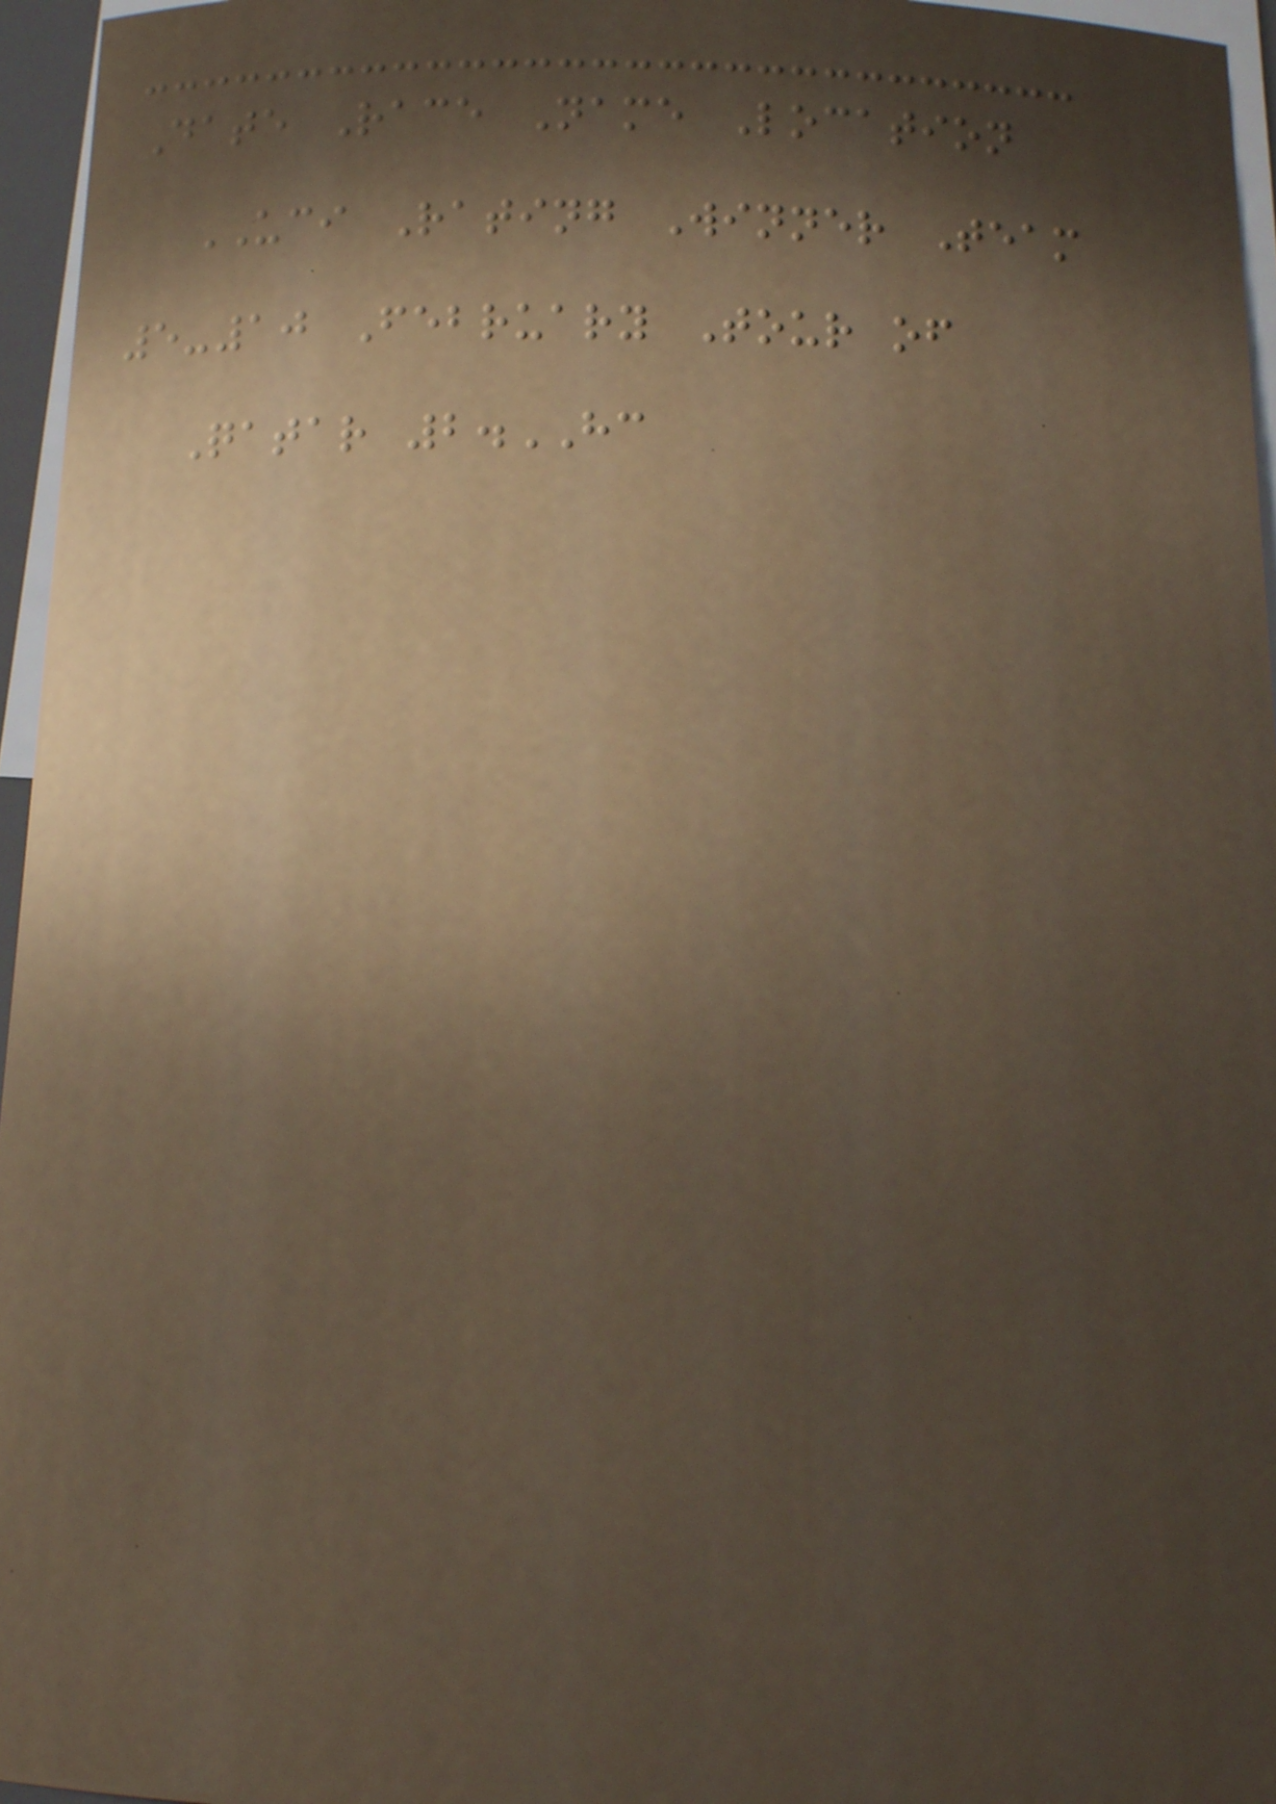Date Race Name Location
UCI Rating Winner Team
5-10 February Tour of
Qatar 2.HC
